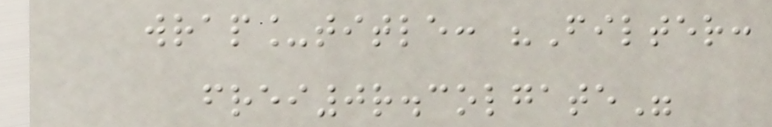wrap_title: "Filter:
frei0r.colgate"
